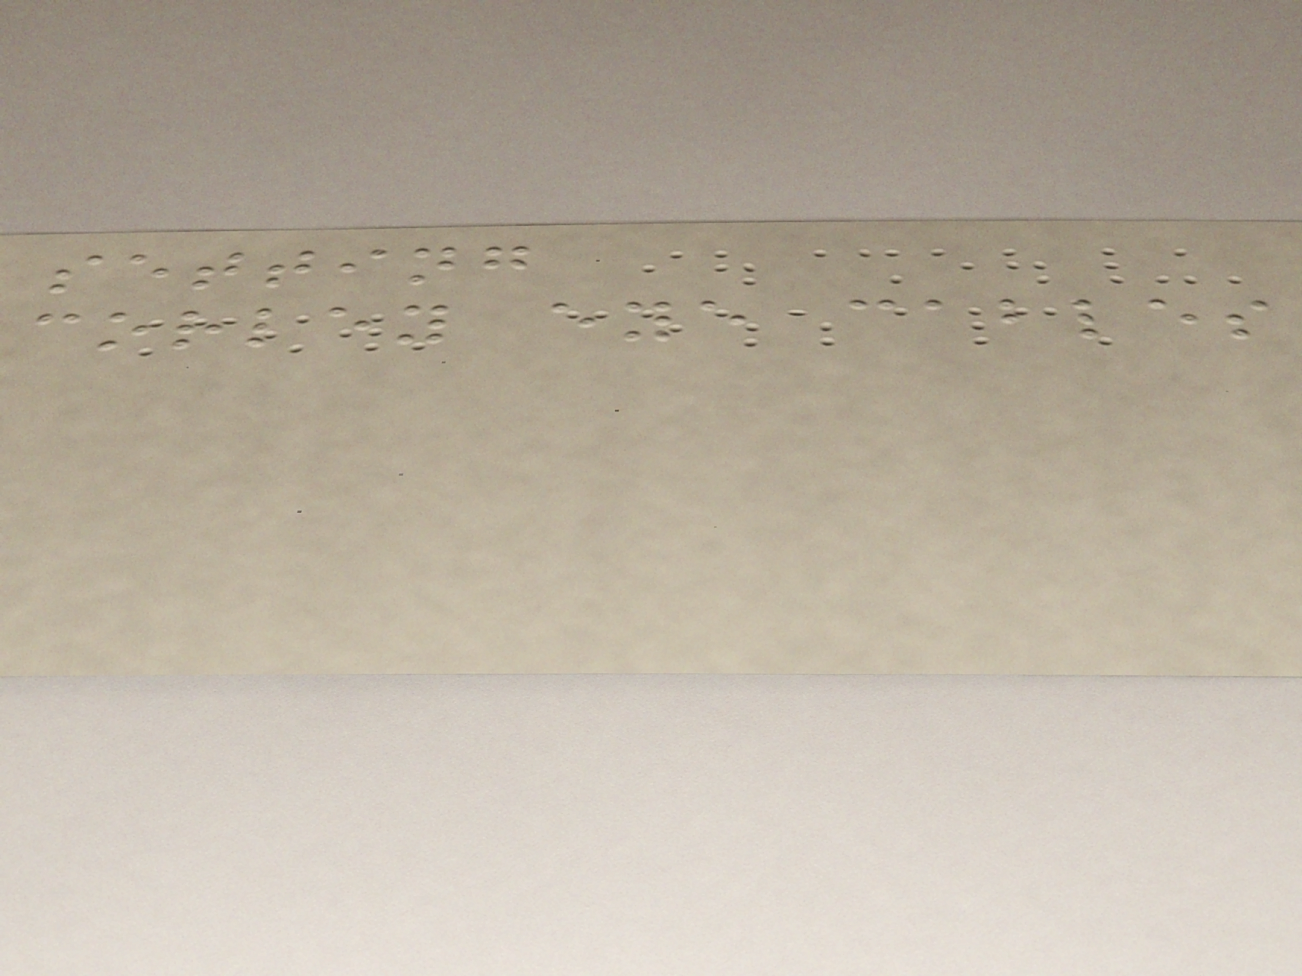setting
corley eye cables
